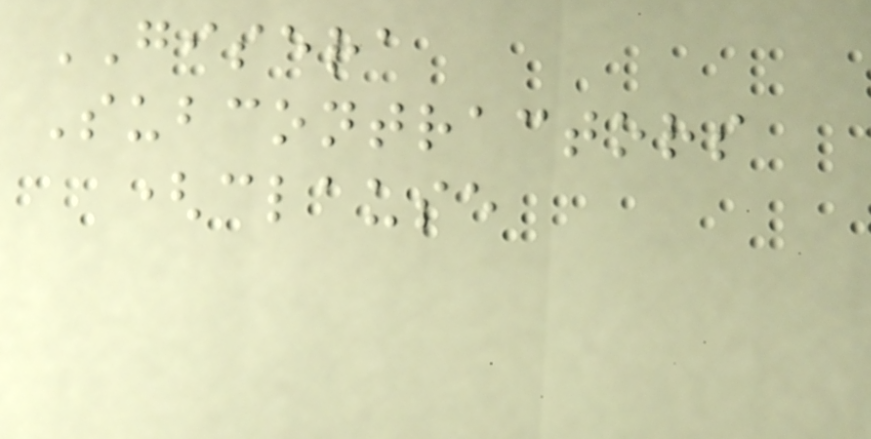GISERA
Subcontractors
(clause
